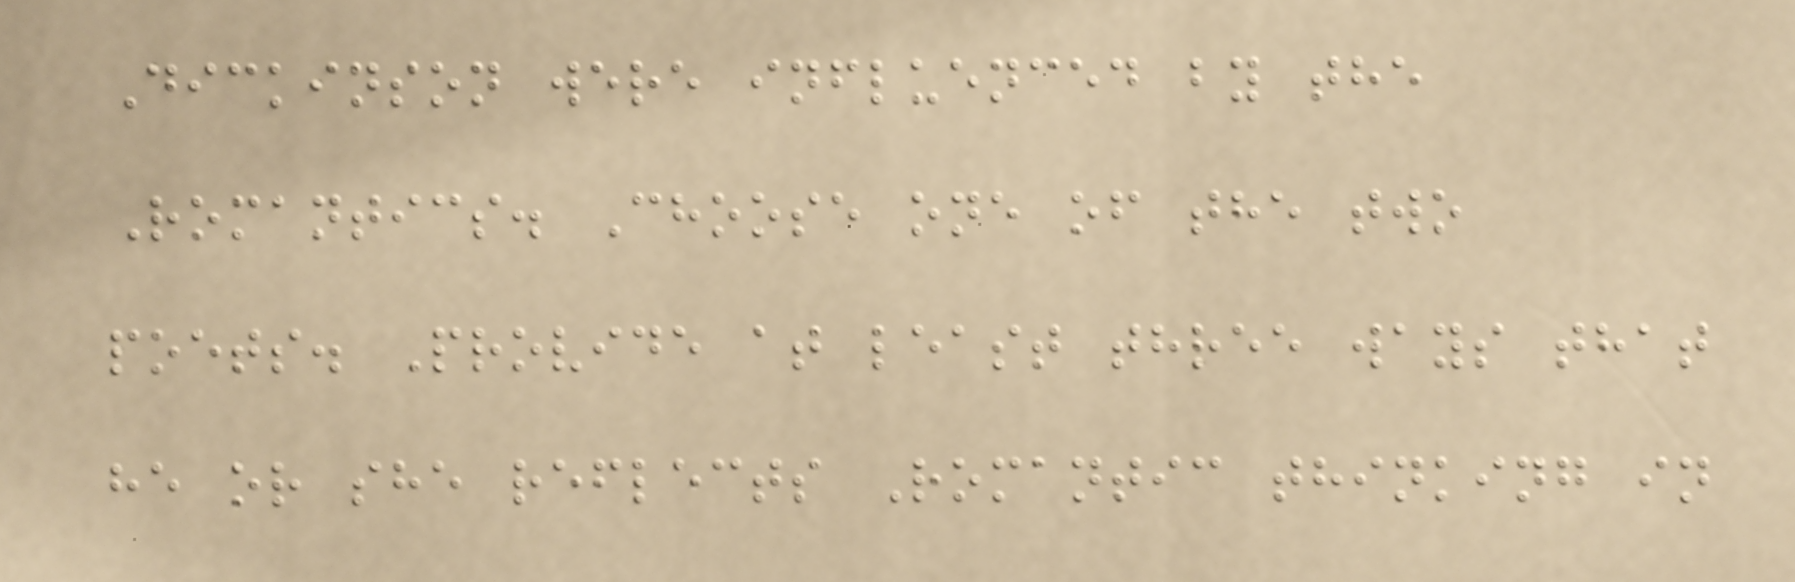Dickinson were influenced by the
Romantics. Choose one of the two
poets. Provide at least three ways that
he or she reflects Romantic thinking in
